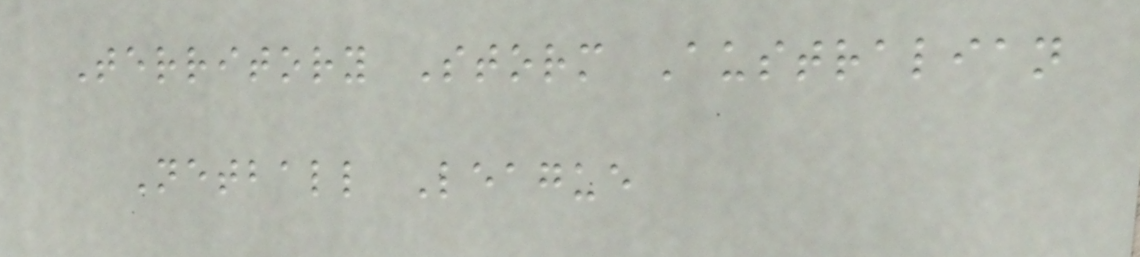Territory Storm Australian
Netball League
